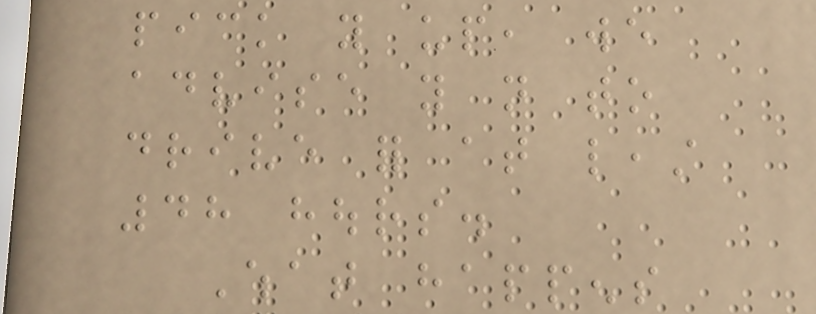pick you up, we
advise you not to
drive for at least
48 hours.
What happens
